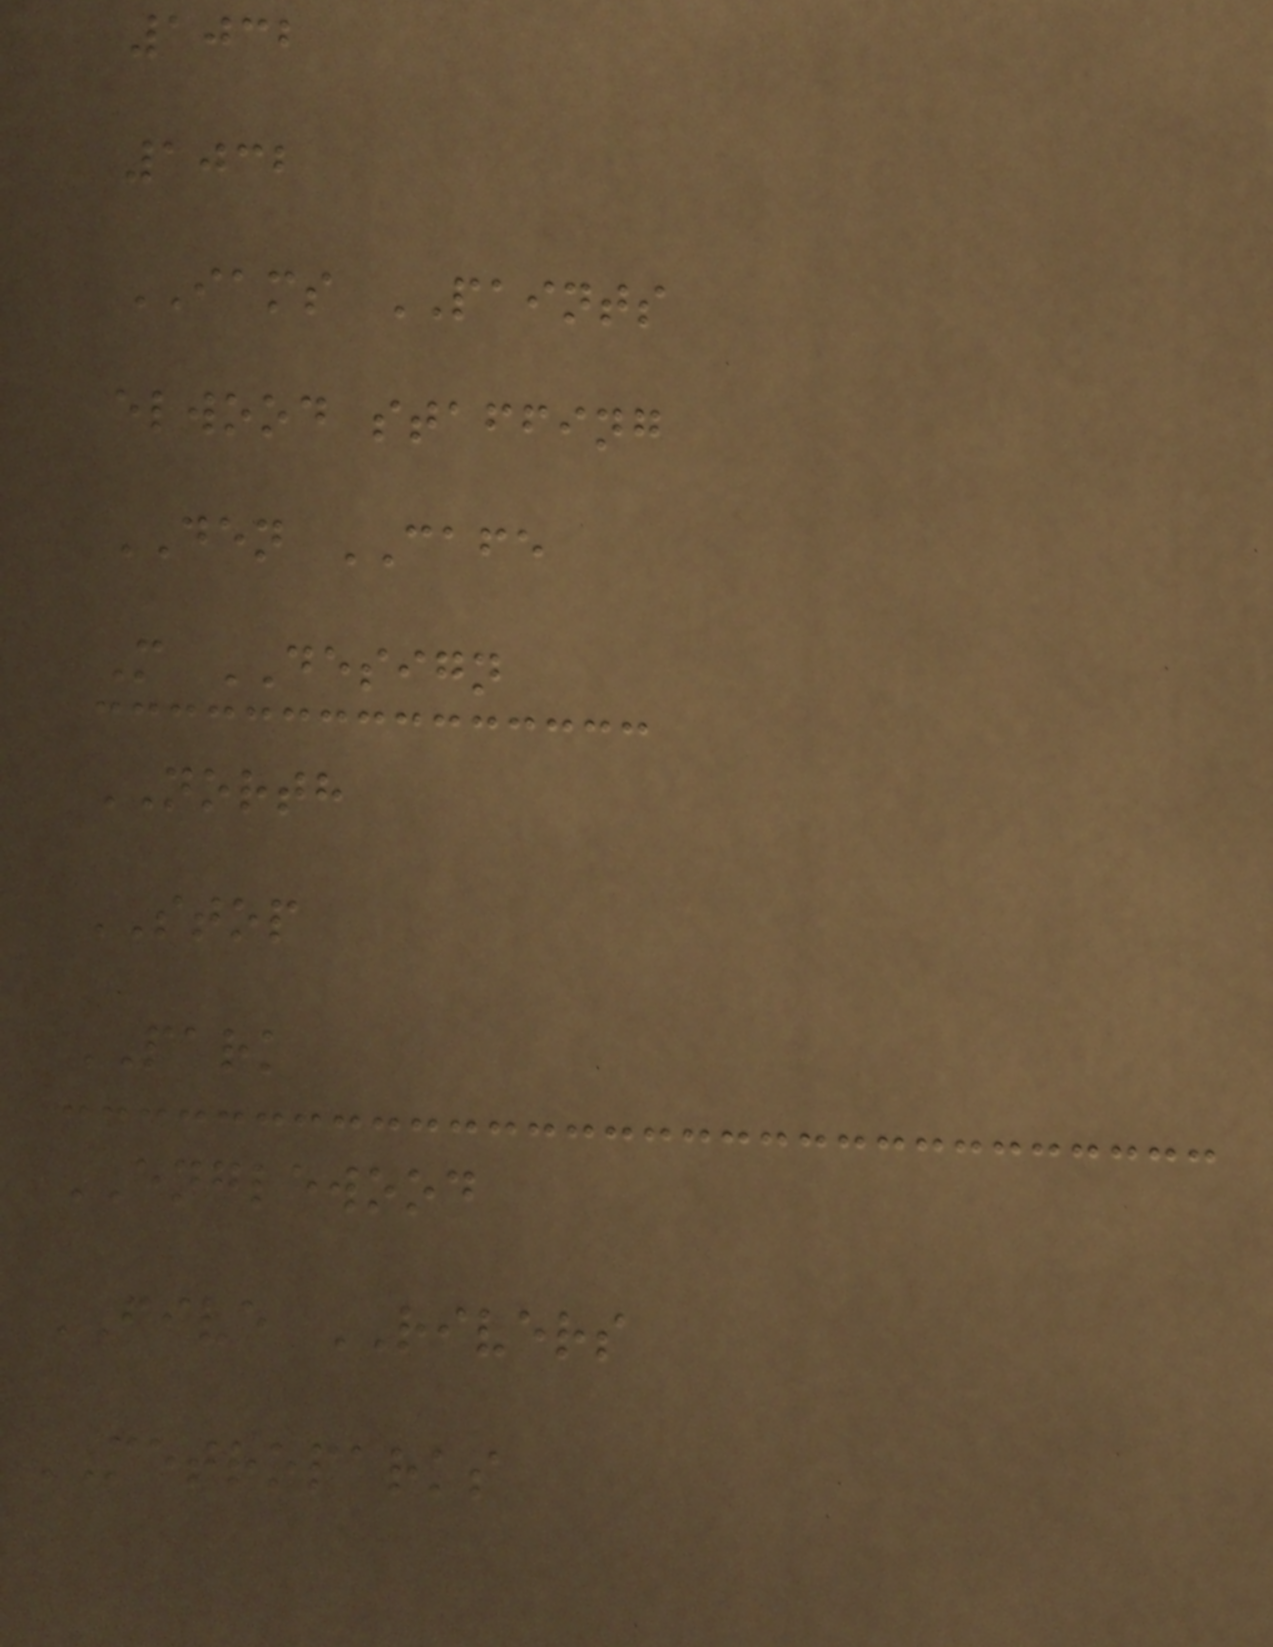1032
1032
IAMS PAINTS
elwood staffing
DEN CAFE
M DESIGN
NORTH
STOP
PARK
ENGLEWOOD
FIVE RIVERS
METROPARKS
